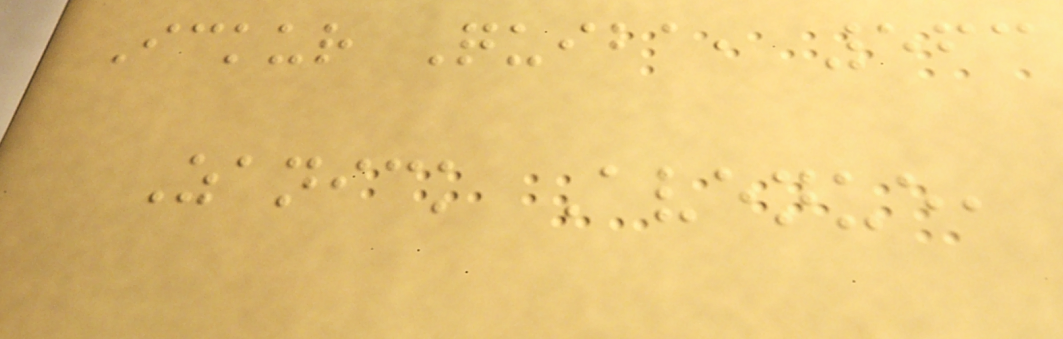Ickur Quiba, 563
Zanick Avenue,
